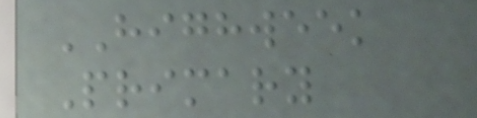HIGHWEEK
Primary
